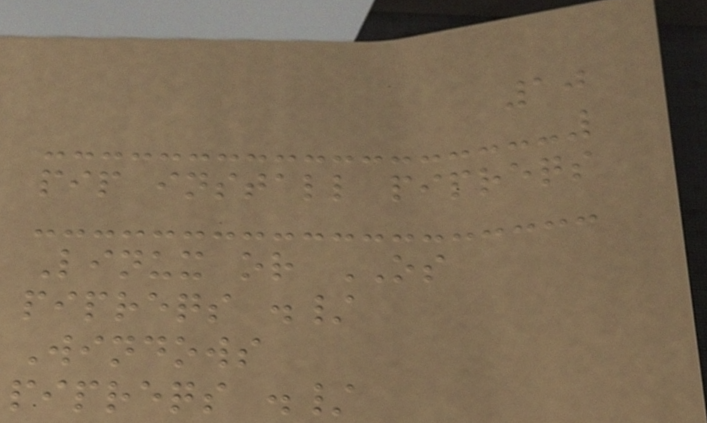10
pip install pipreqs
Linux or OS
pipreqs ./
Windows
pipreqs ./
